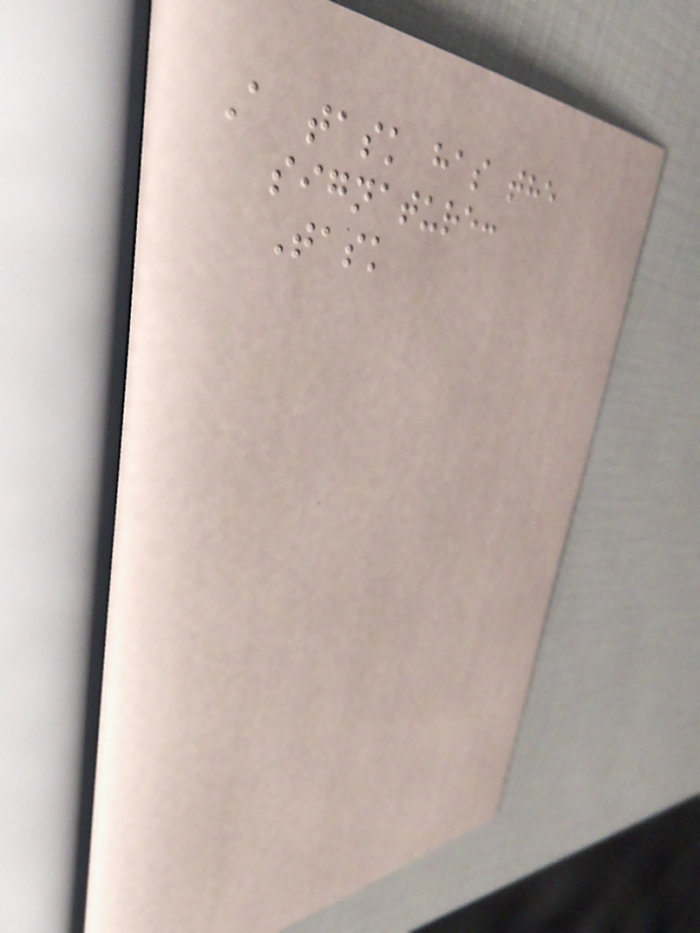A task has the
signature:
Task
